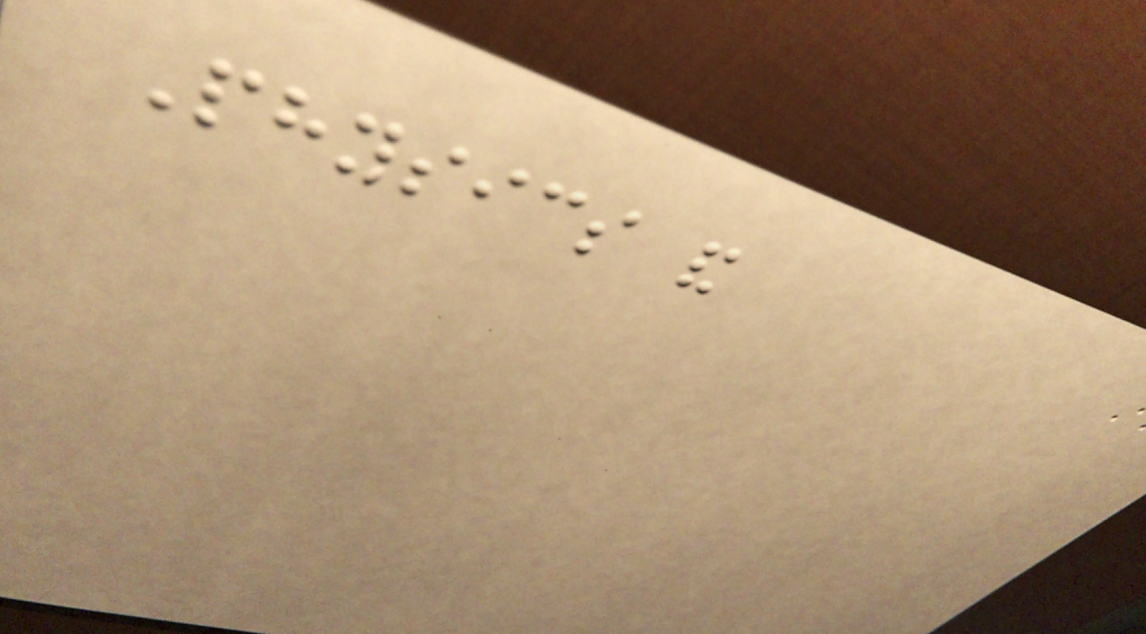Physics and
